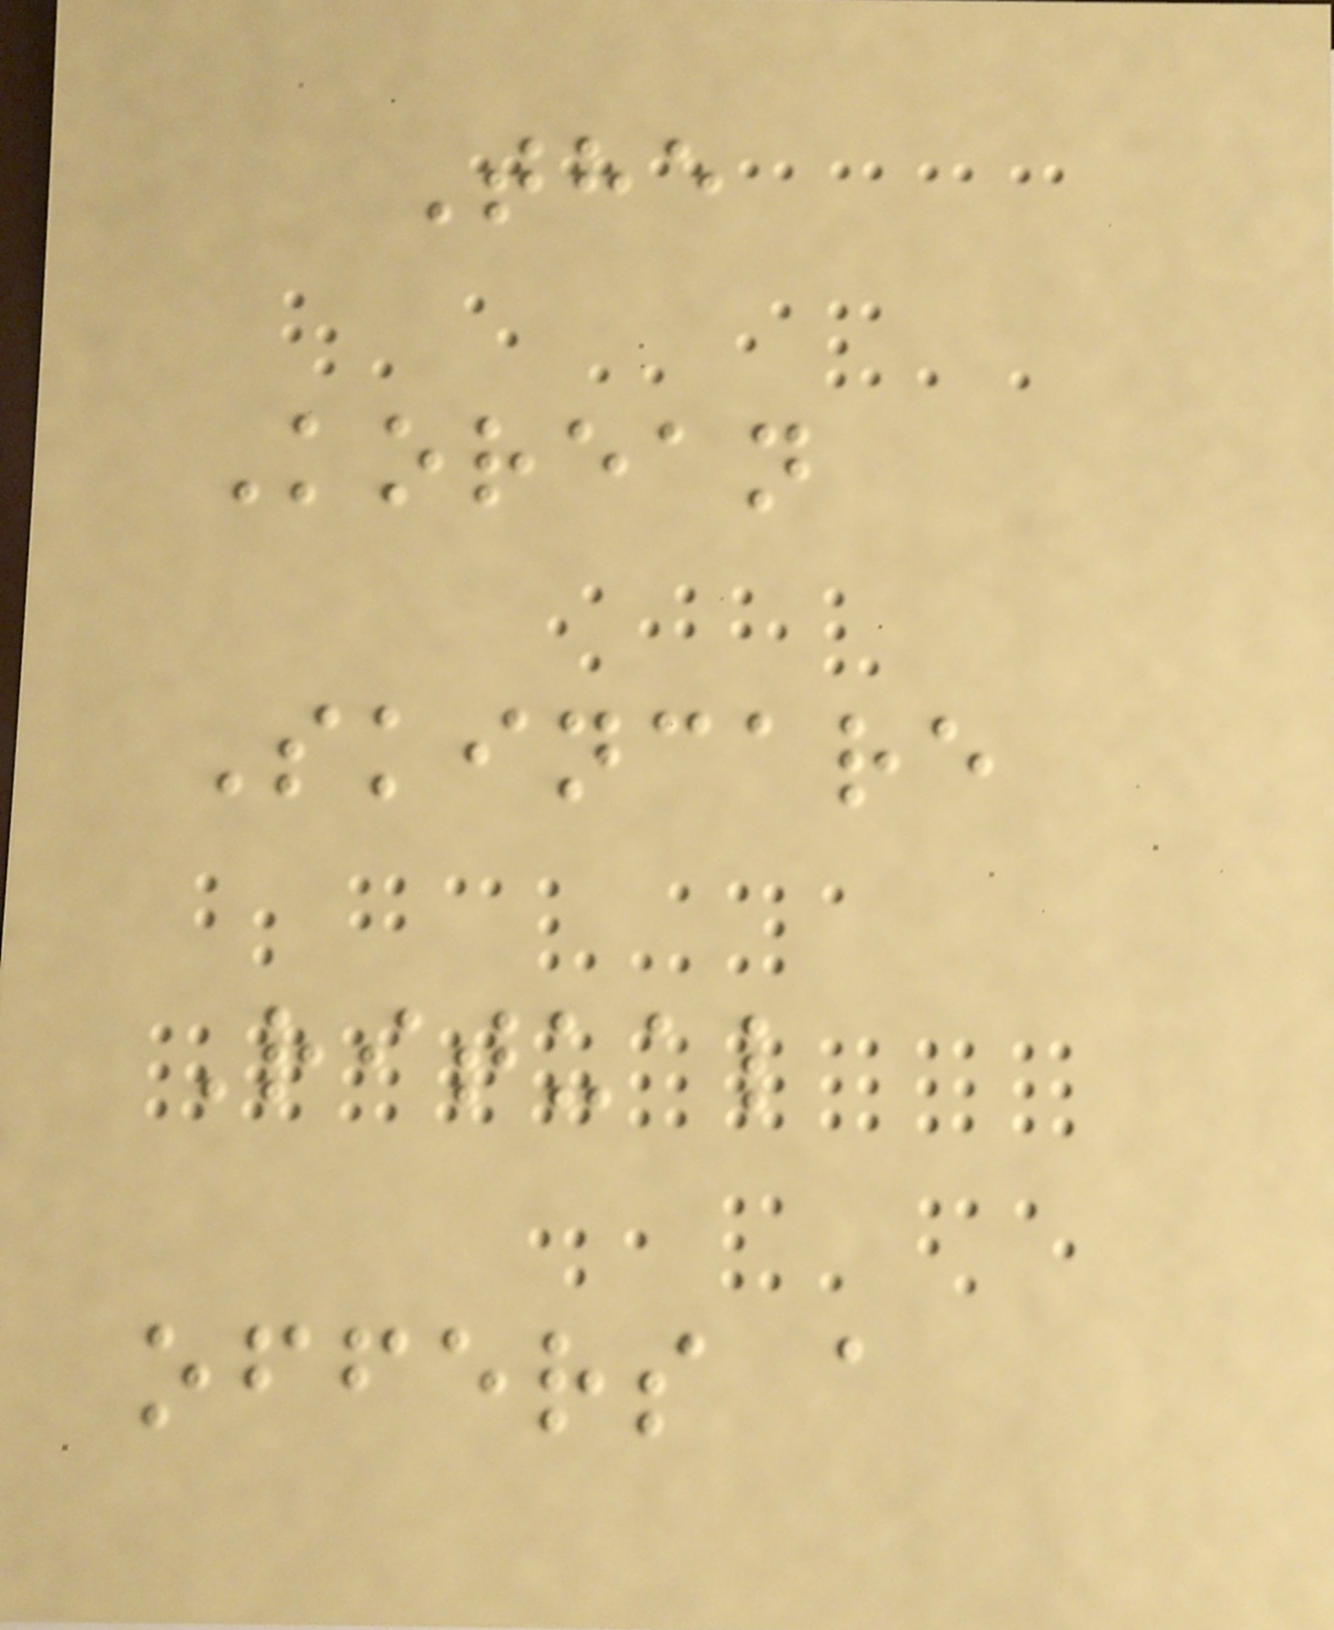The
Korean
Skincare
Ritual
offers a
